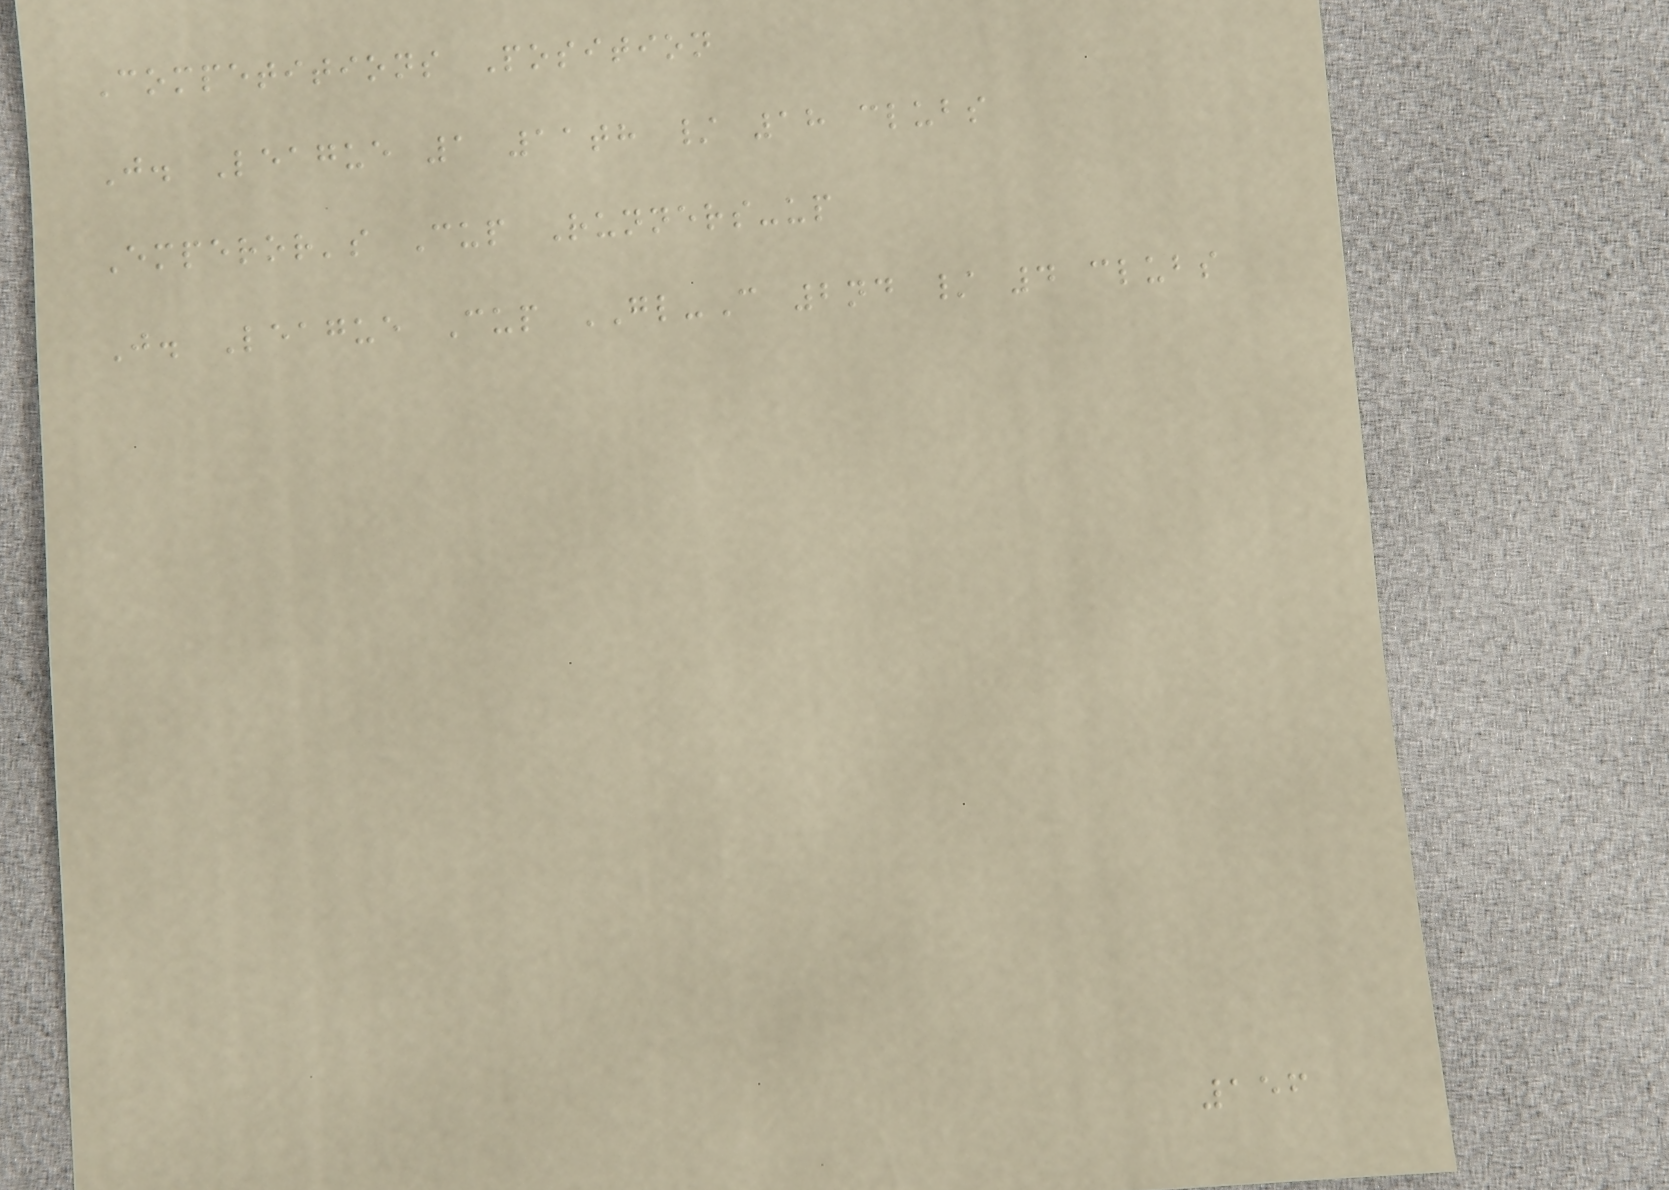Competitions Position
J. League 1 11th / 18 clubs
Emperor's Cup Runners-up
J. League Cup GL-C 2nd / 4 clubs
156
